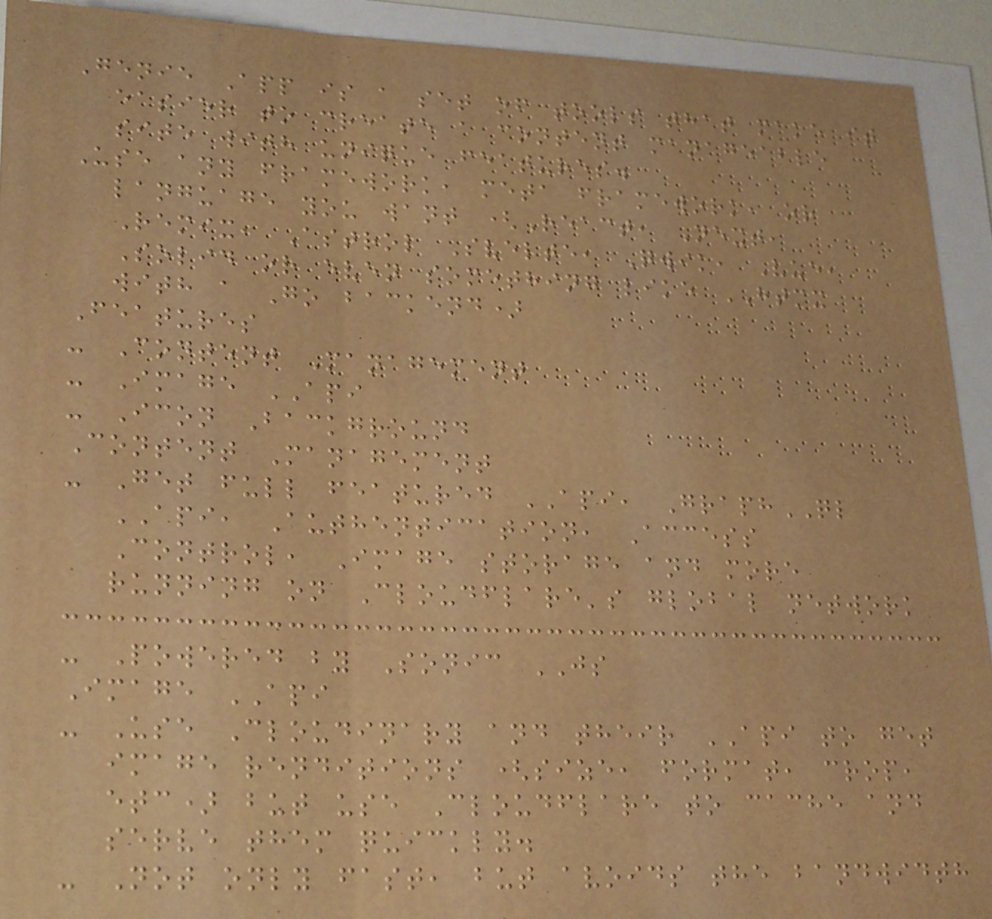Genie App is a set of tools that make it
easier to create a content manageable
site with unique features.
Use any framework, meta framework, or
language you want (React, Next,
Remix, Astrol Svelte, Qwik, Vue,
Solid or even something like HTMX
with a Go backend)
Features
- Content Management
- Image API
- Icon Background
Content Management
- Get full featured API, GraphQL
API, Authentication, Access
Control, Image storage and more
running on Cloudflare's global network
- Powered by Sonic JS
Image API
- Use Cloudinary and their API to get
image renditions (size, format, crop,
etc) but use Cloudflare to cache and
serve them quickly.
- Not only fast, but avoids the bandwidth
